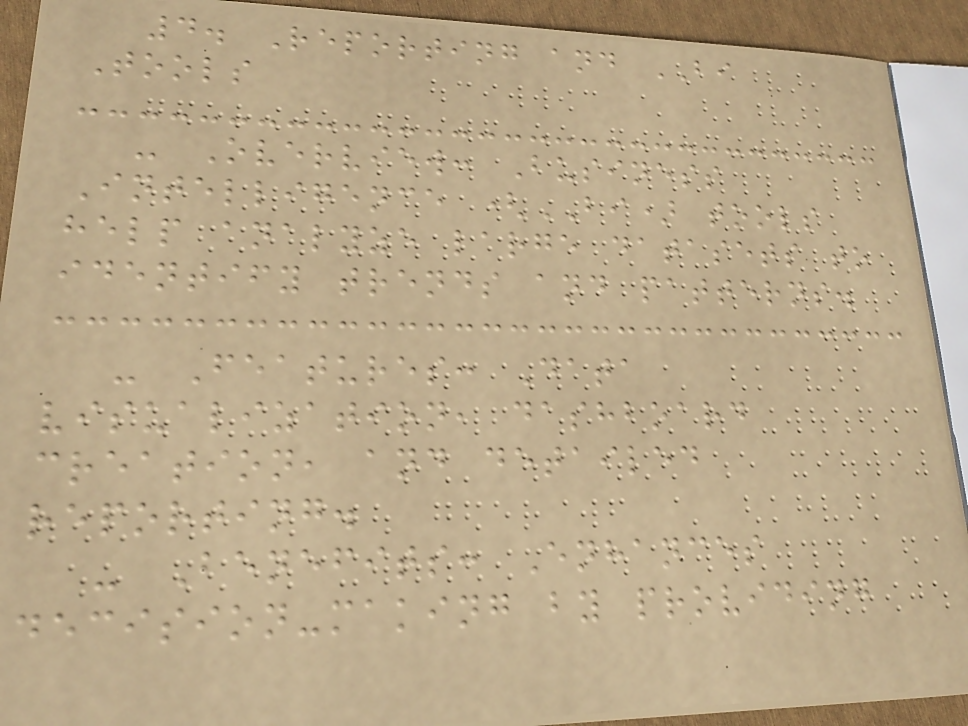4. Reporting and BI
Tools
- Overview: Business
Intelligence (BI) tools
help analyze large datasets to
identify trends and patterns.
- Features: Data
visualization, dashboard
creation, and detailed
reporting.
- Benefits: Enhances
decision-making by providing
